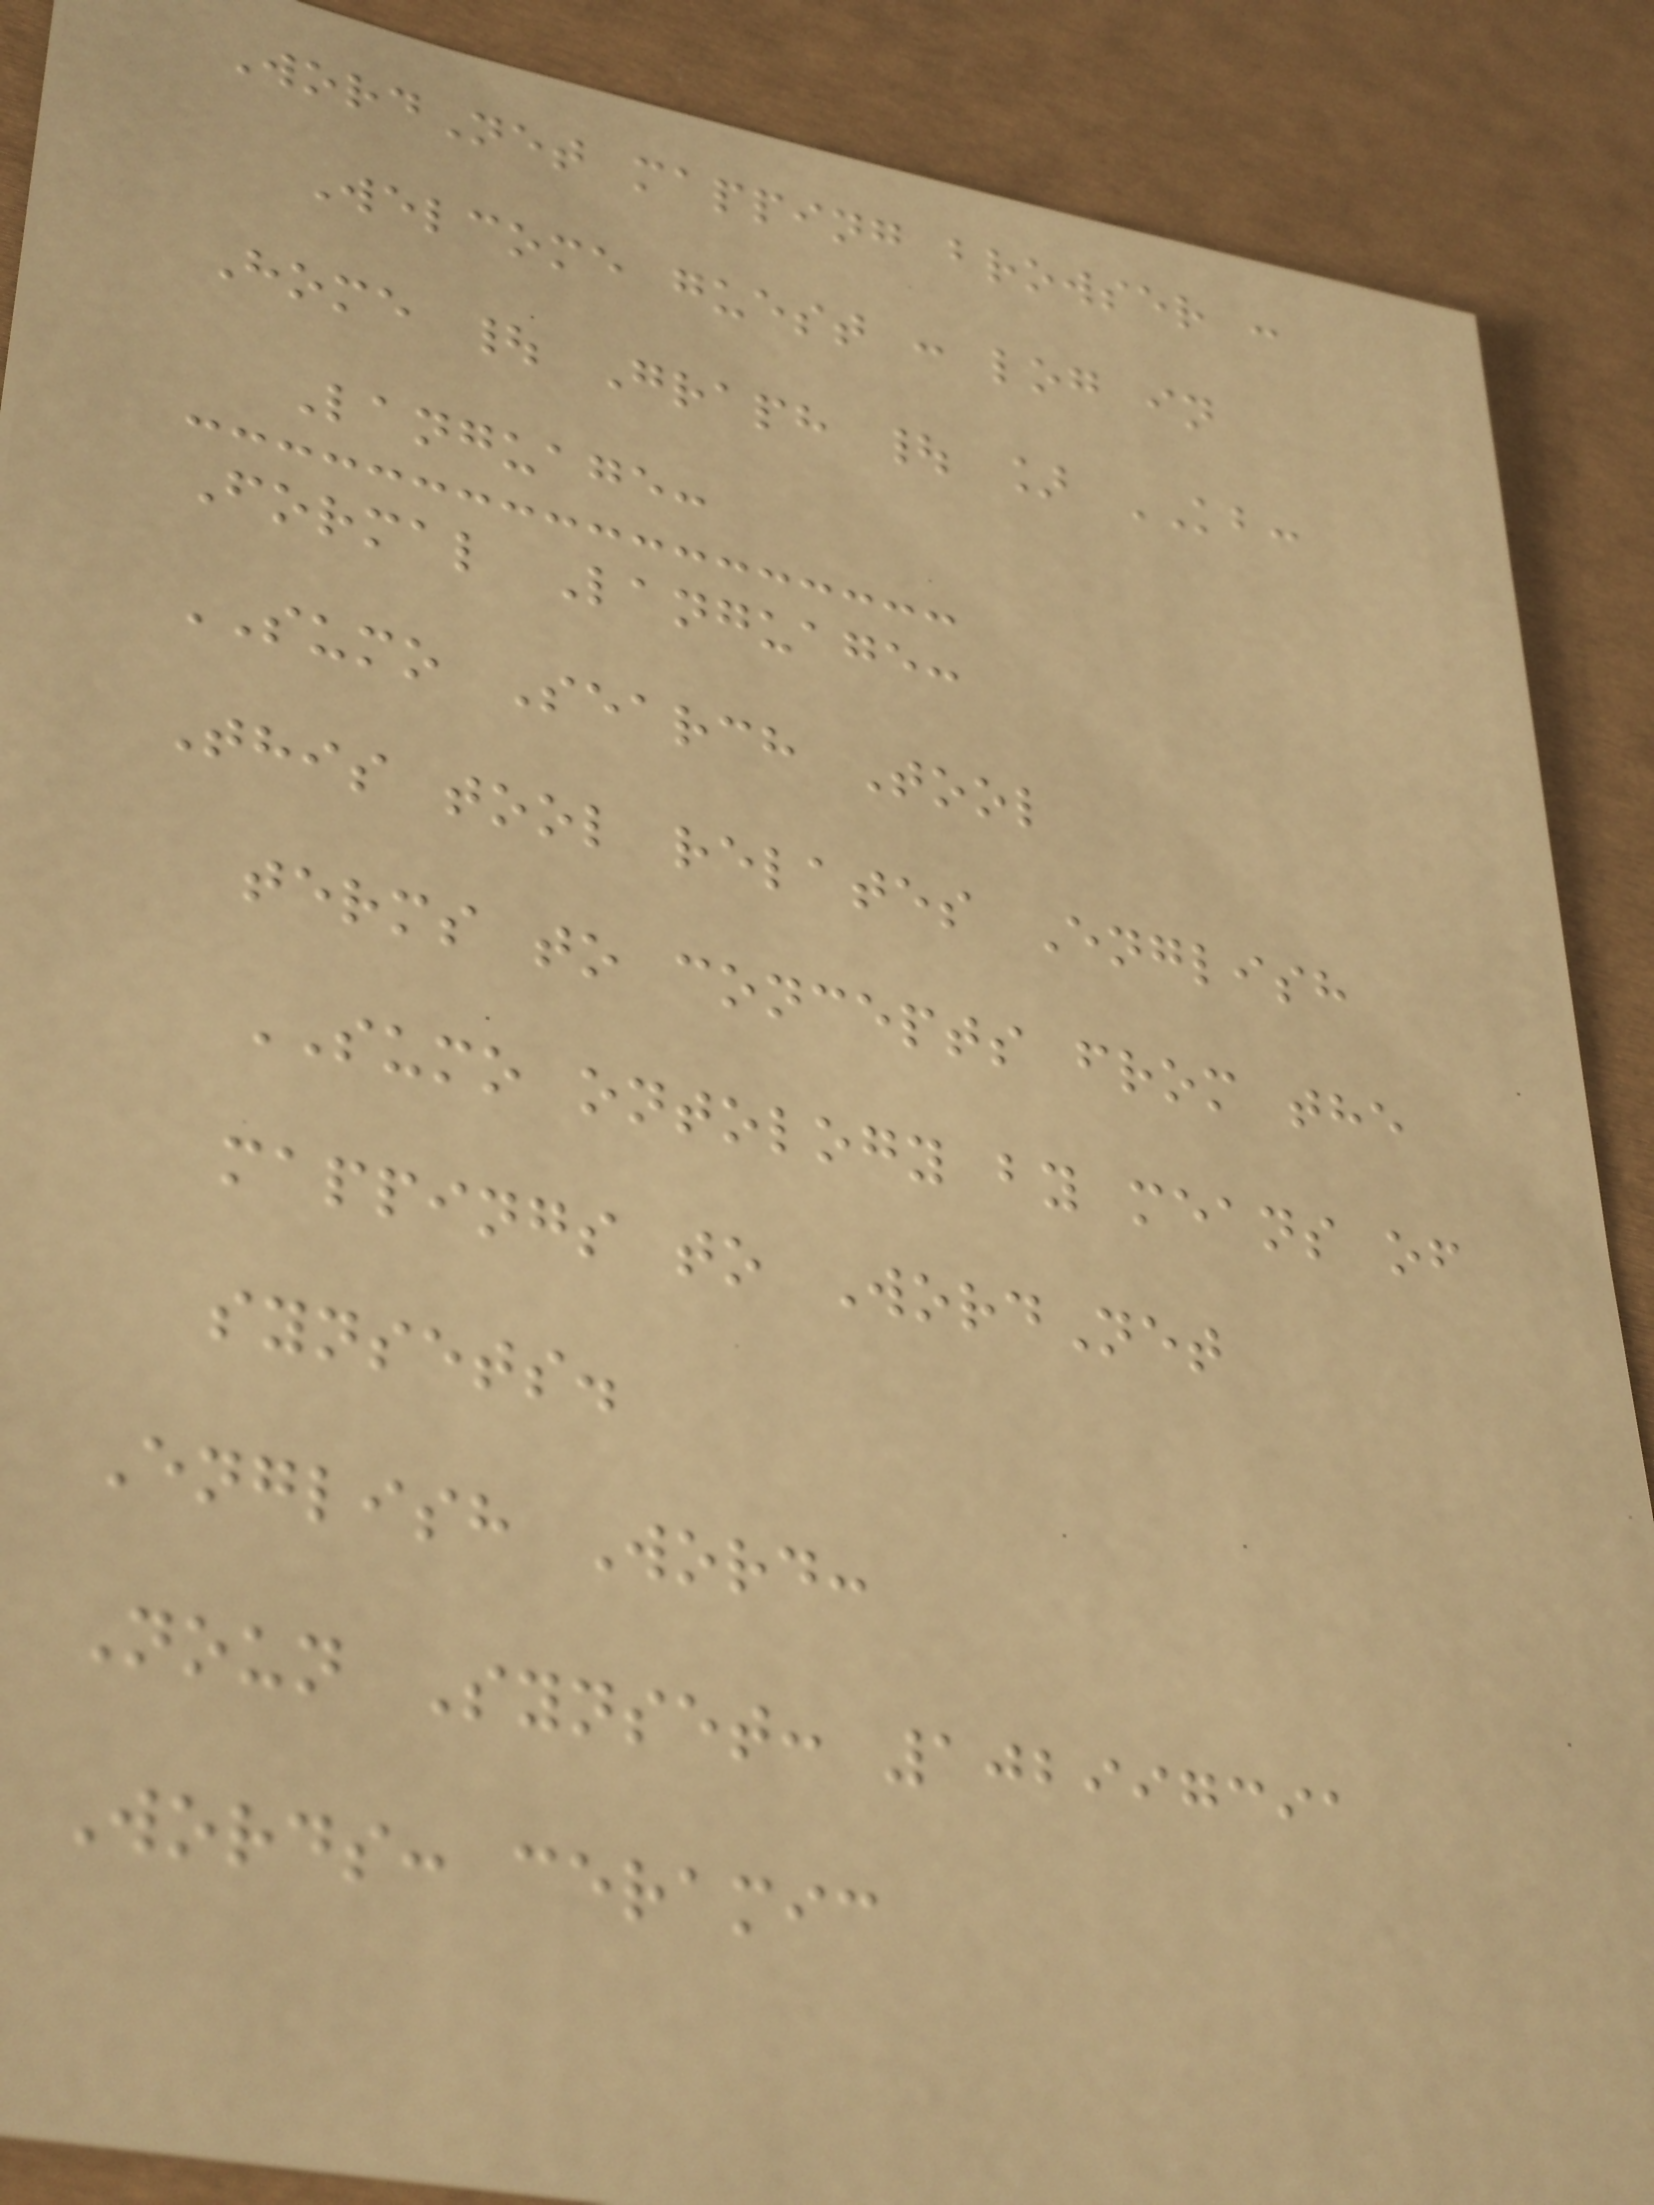WordNet mapping browser :
Welcome guest : log in
Home | Graph | ] KB:
Language:
Formal Language:
SUMO Search Tool
This tool relates English
terms to concepts from the
SUMO ontology by means of
mappings to WordNet
synsets.
English Word:
Noun Synset: 102997391
Words: ceramic
